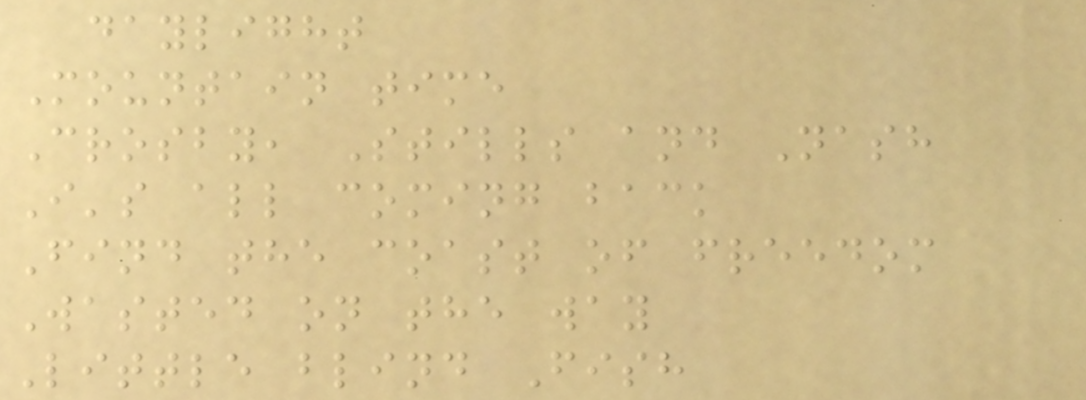daylight
Mountain time
Crosby, Stills and Nash
I's all coming back
Find the coast of freedom
Wasted on the way
Little blind Fish
